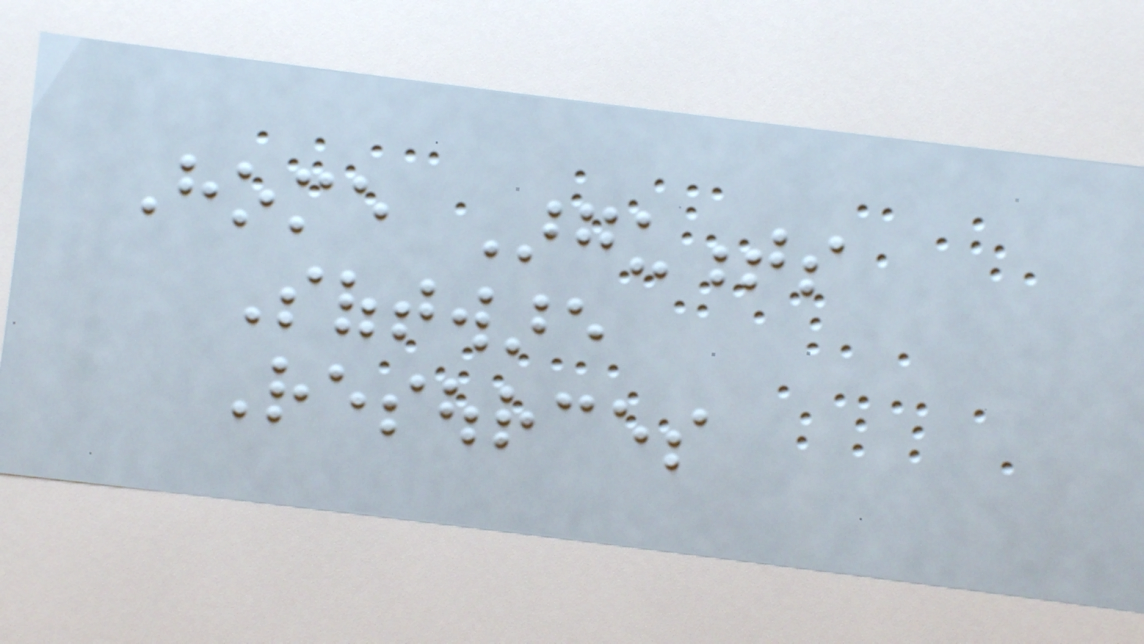Home Arguments
Software
Resources
